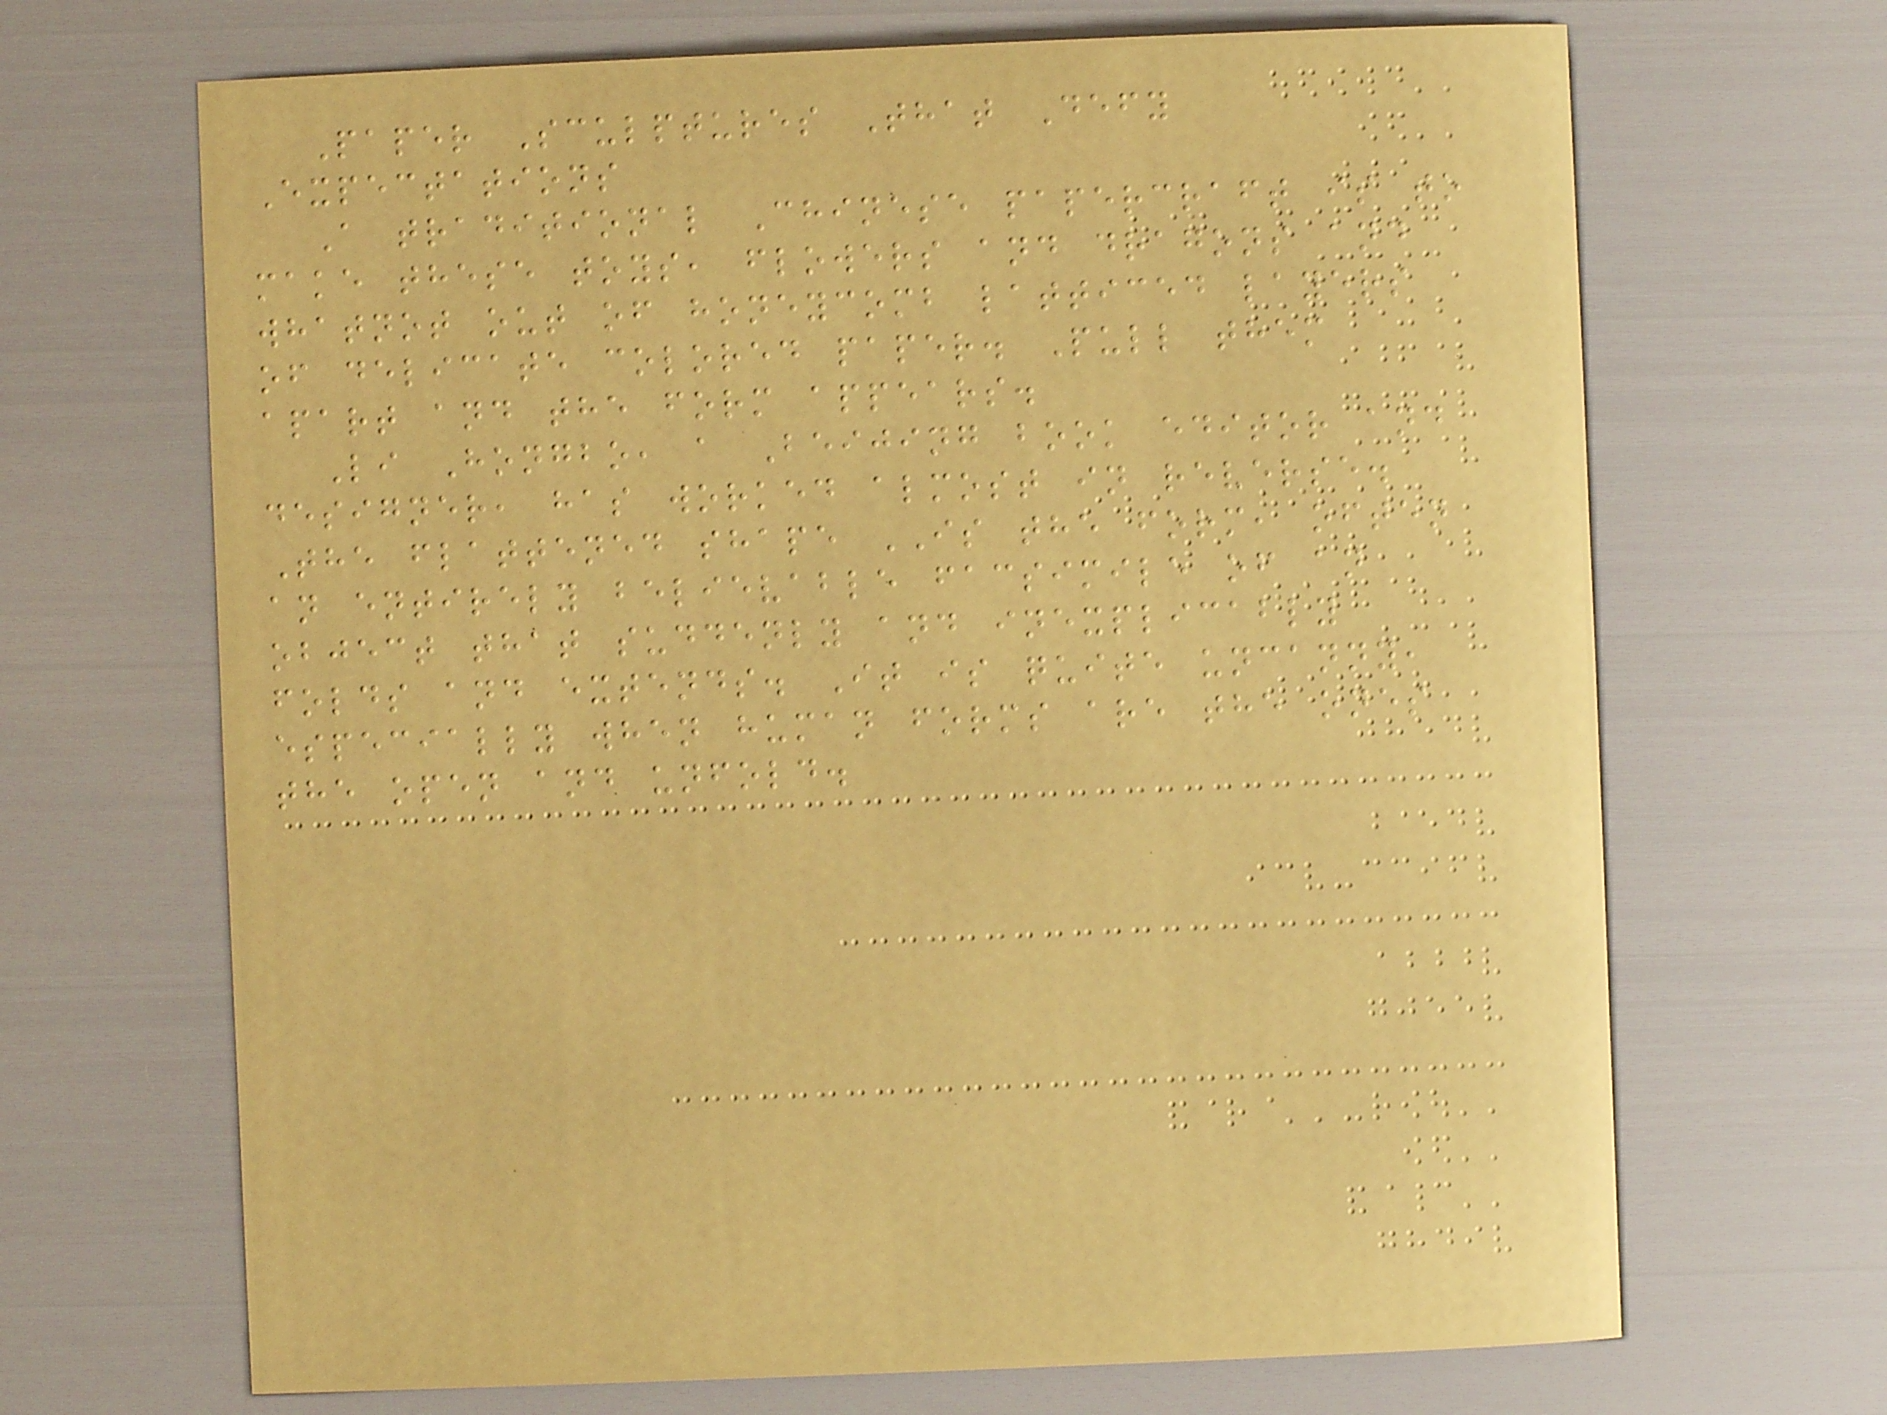Paper Sculptures That Defy
Expectations
A traditional Chinese papercraft is to
make these toys, flowers and dragons and
whatnot out of honeycomb latticed layers
of delicate colored paper. Pull them
apart and the form appears.
Li Hongbo, a Beijing book editor and
designer, has worked almost in reverse.
The flattened shape IS the form, often
an entirely believable facsimile of an
object that suddenly and inexplicably
folds and extends. It is quite uncanny,
especially when human forms are the ones
the open and unfold.
